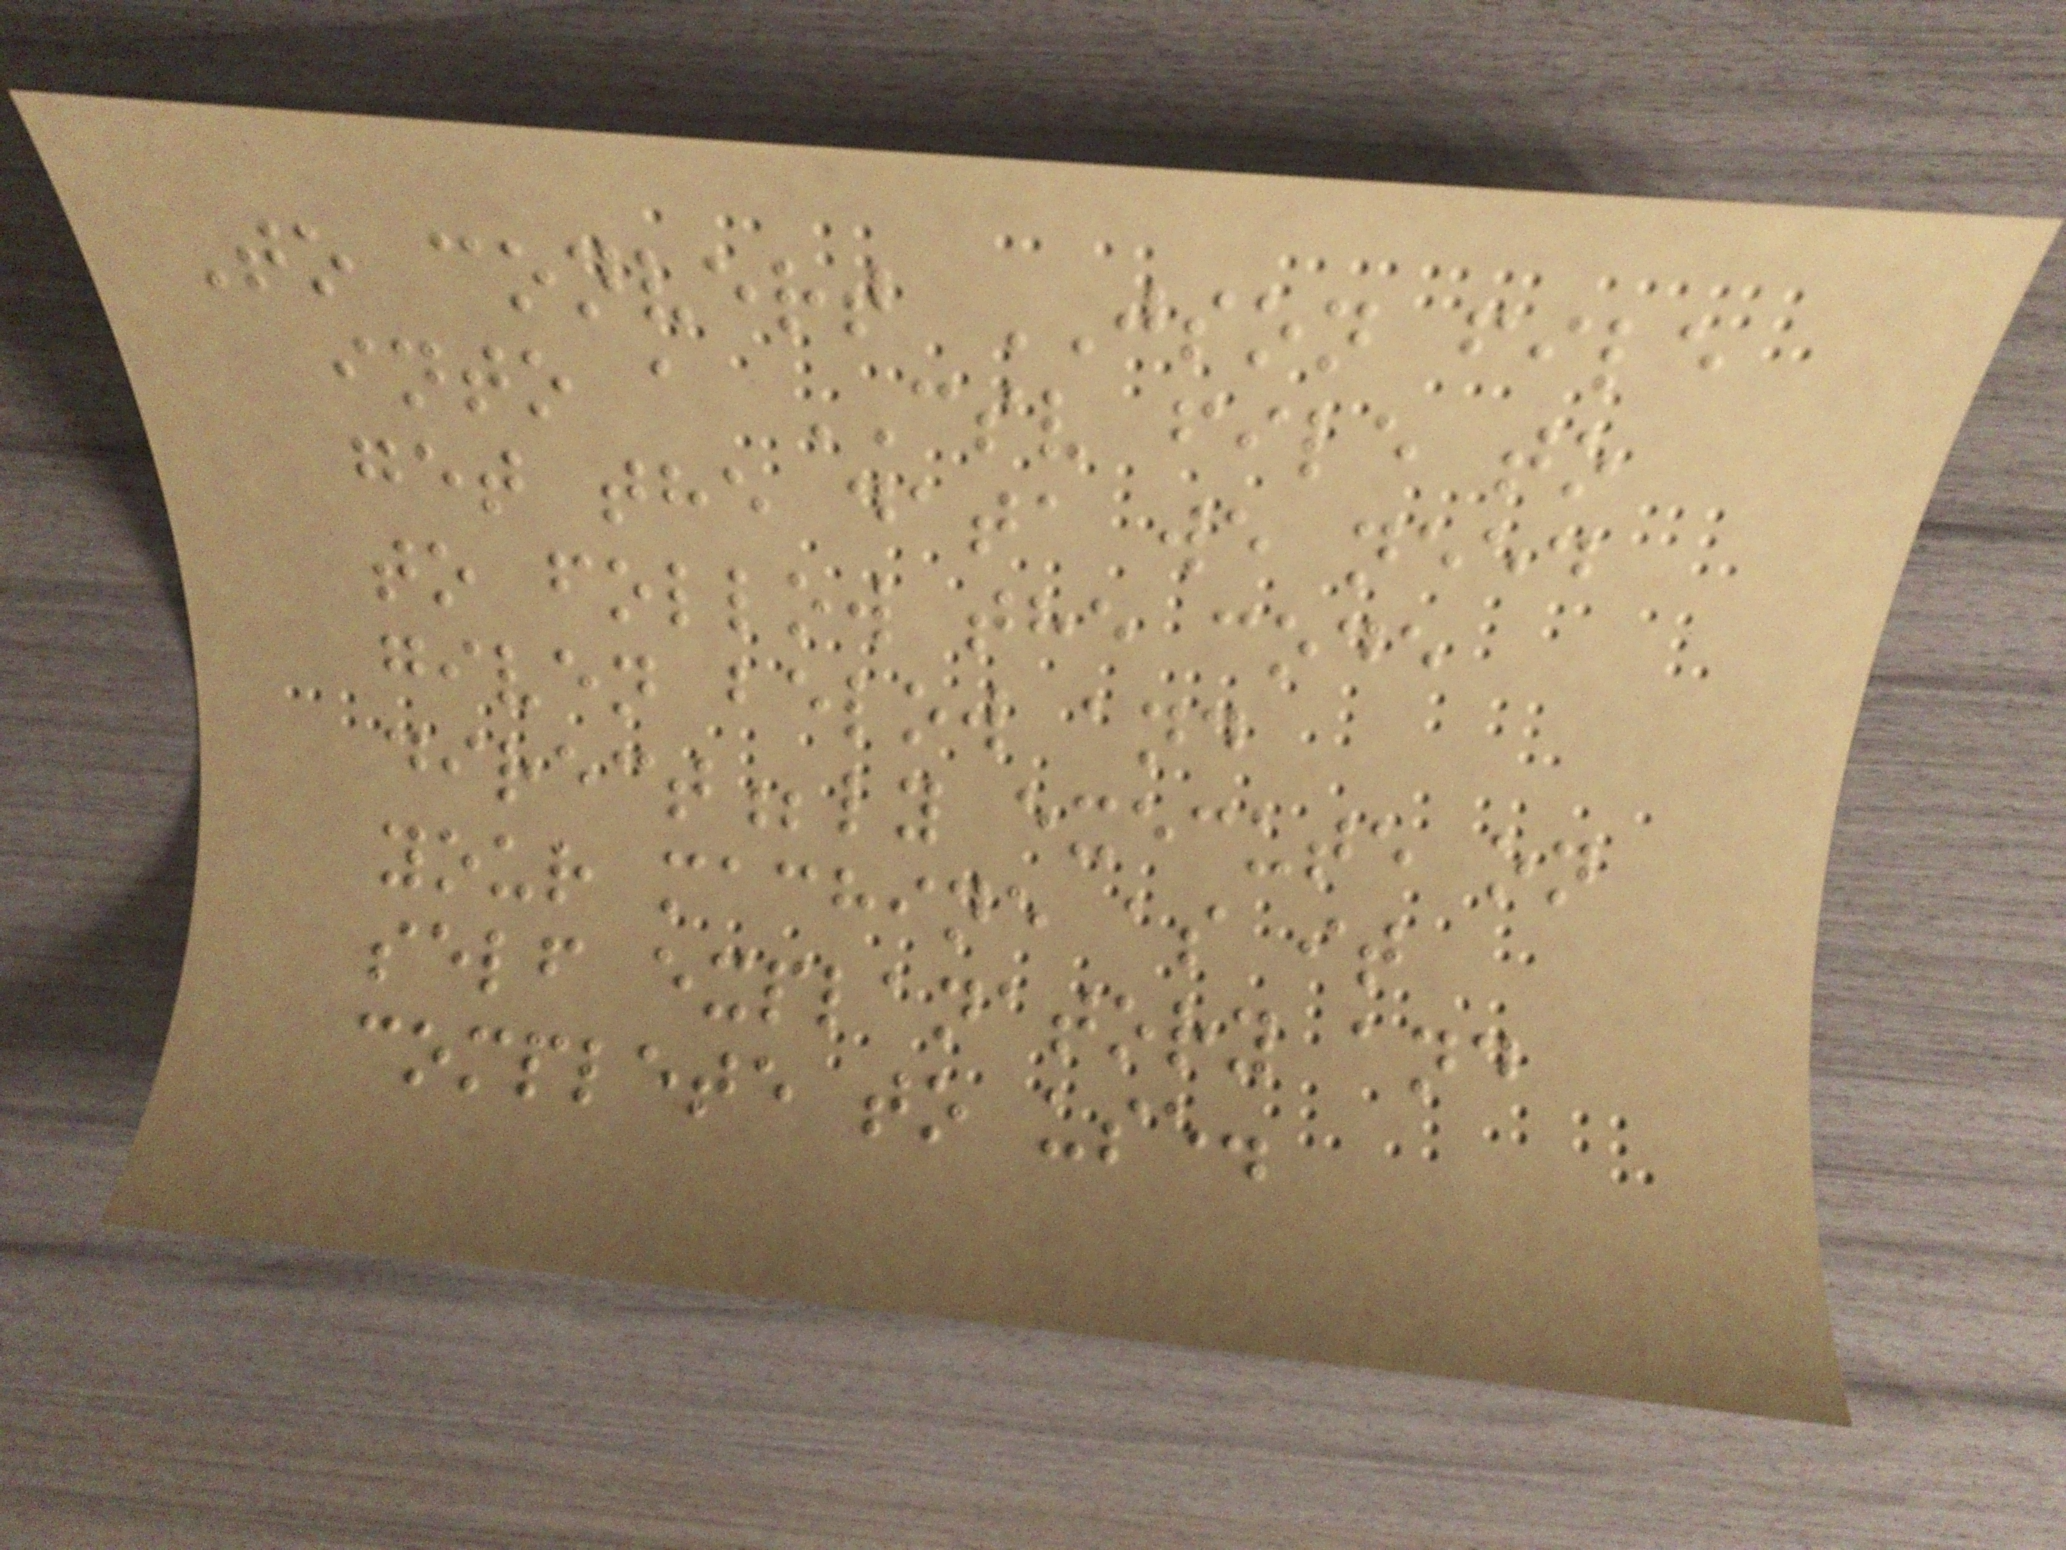To convert JSON file
into a CSV file to
get the data we need
to follow the code
given below and
direct;ly execute on
your machine as it
self explanatory and
complete to use.
